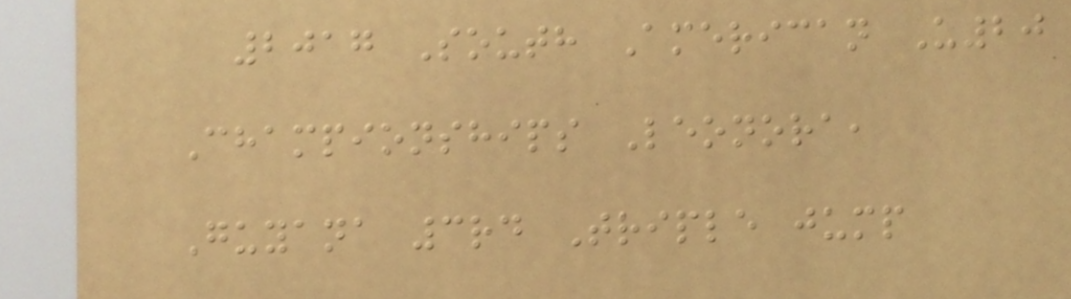2017 South American U20
Championships Leonora,
Guyana 3rd Triple jump
